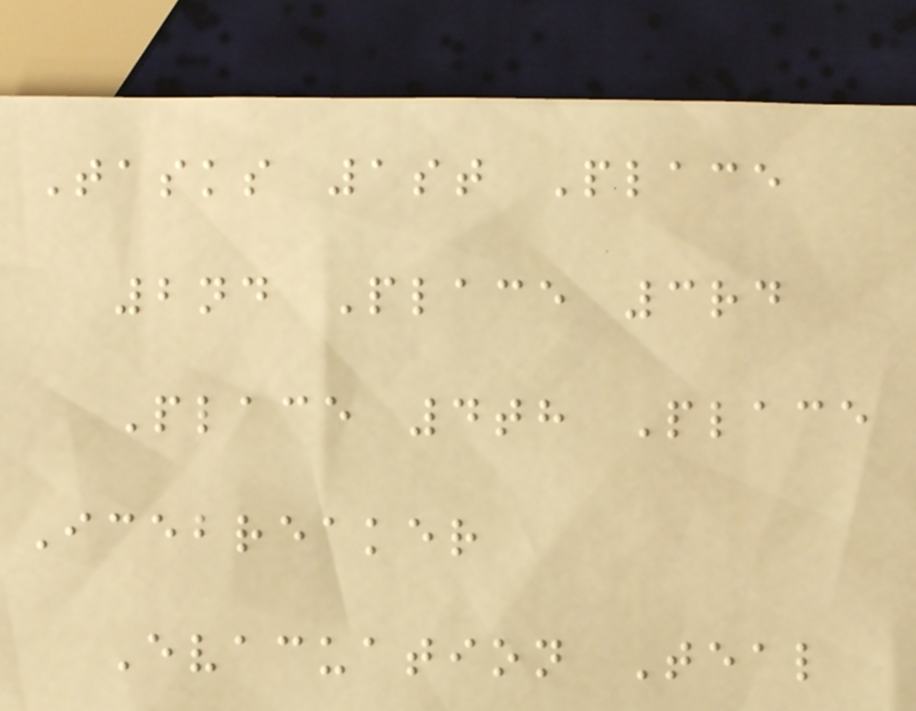Tasks 1st Place
2nd Place 3rd
Place 4th Place
Icebreaker
Evacuation Teal
